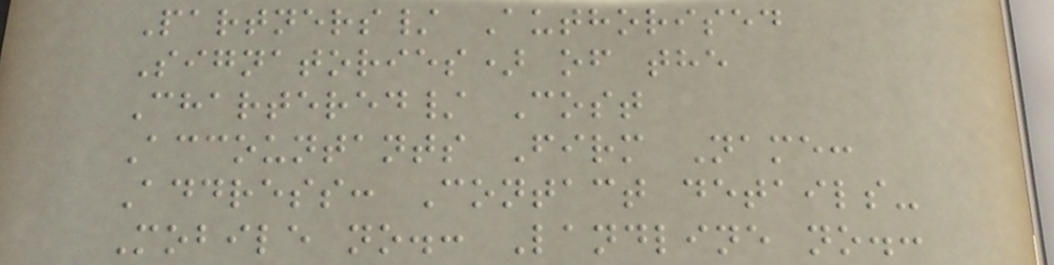Partners/ Authorised
Signatories) of the
Chartered/ Cost
Accountants Firm Name:
Address: Contact details-
Mobile no.: Landline no.:
